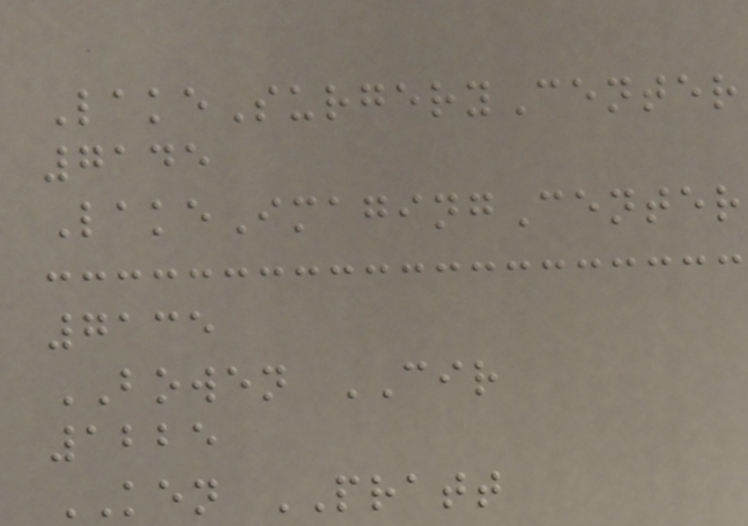LakeSurgeryCenter
7145
LakeImagingCenter
7135
BOWEN CIR
1225
KEN PRATT
